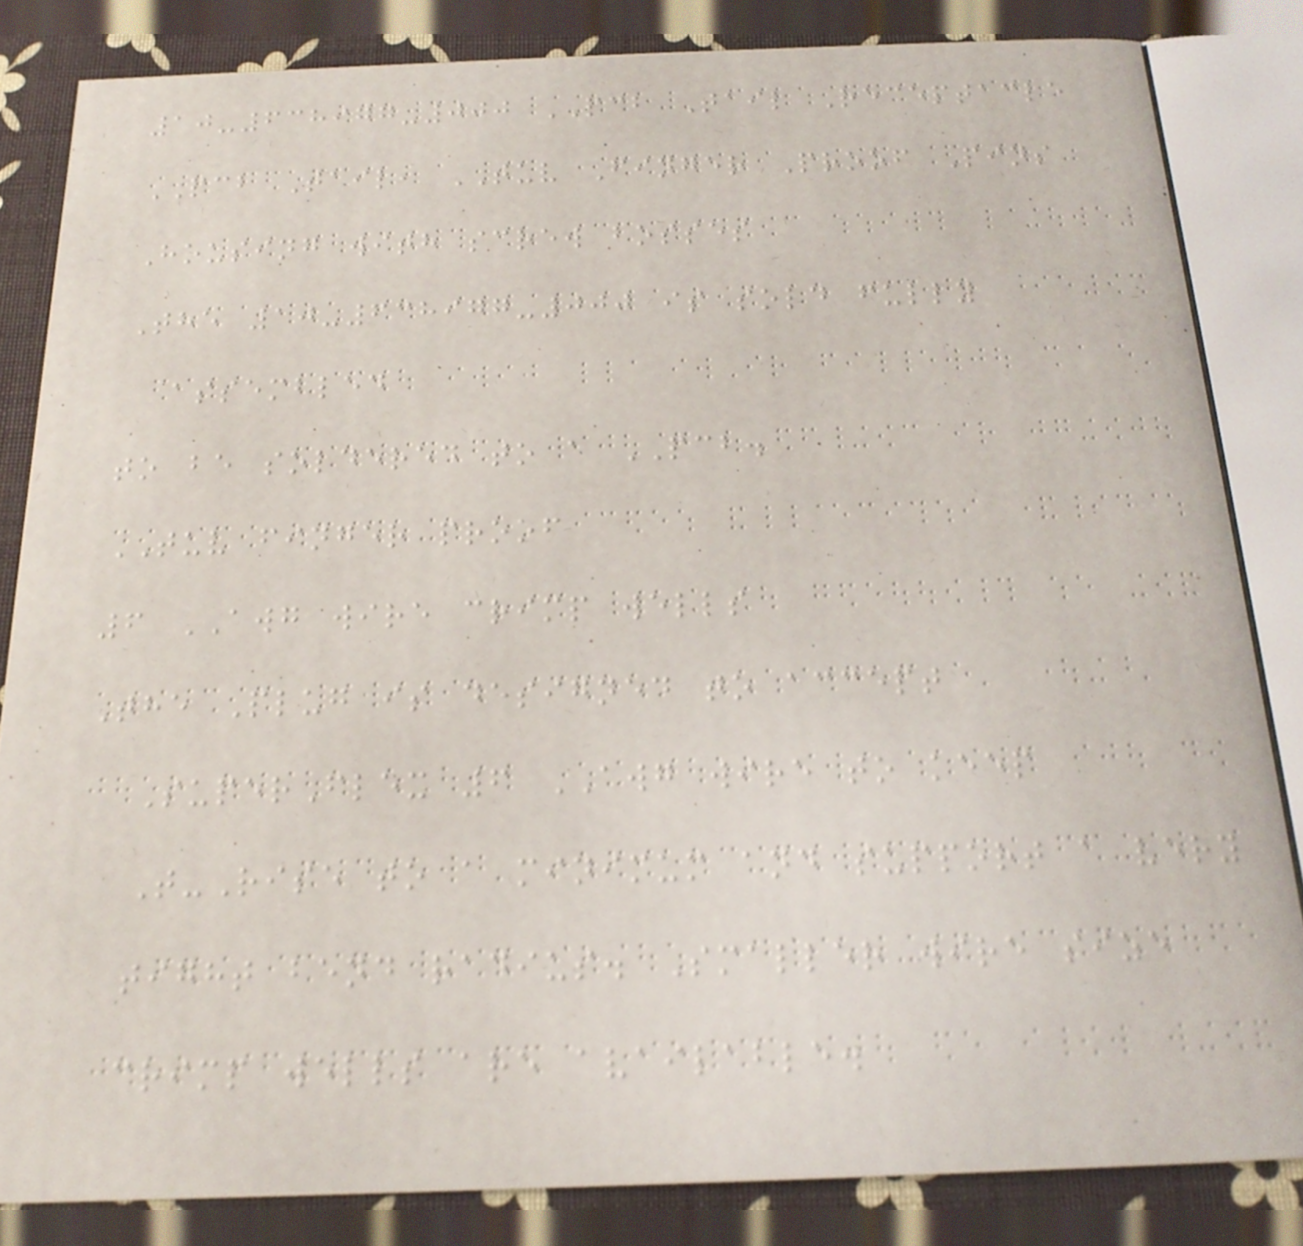10-638977-000 PCB Tail Receptacle
PCB Tail, TUV Finger Proof Pins
Housing with screw bosses
The 10-638977-000 is sold fully
assembled
to be soldered to a PCB.
TUV finger proof
6 AWG wire crimp wells
The Plug is designed to accept
SuperFlex 6 AWG wire to keep
T-Rise to a minimum and support a very
tight bend radius. Smaller wire size
crimp wells are available.
